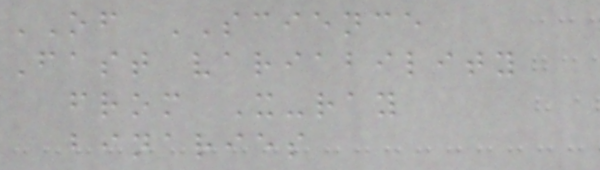OF SCIENCE
Fast variability
from X-ray
binaries
